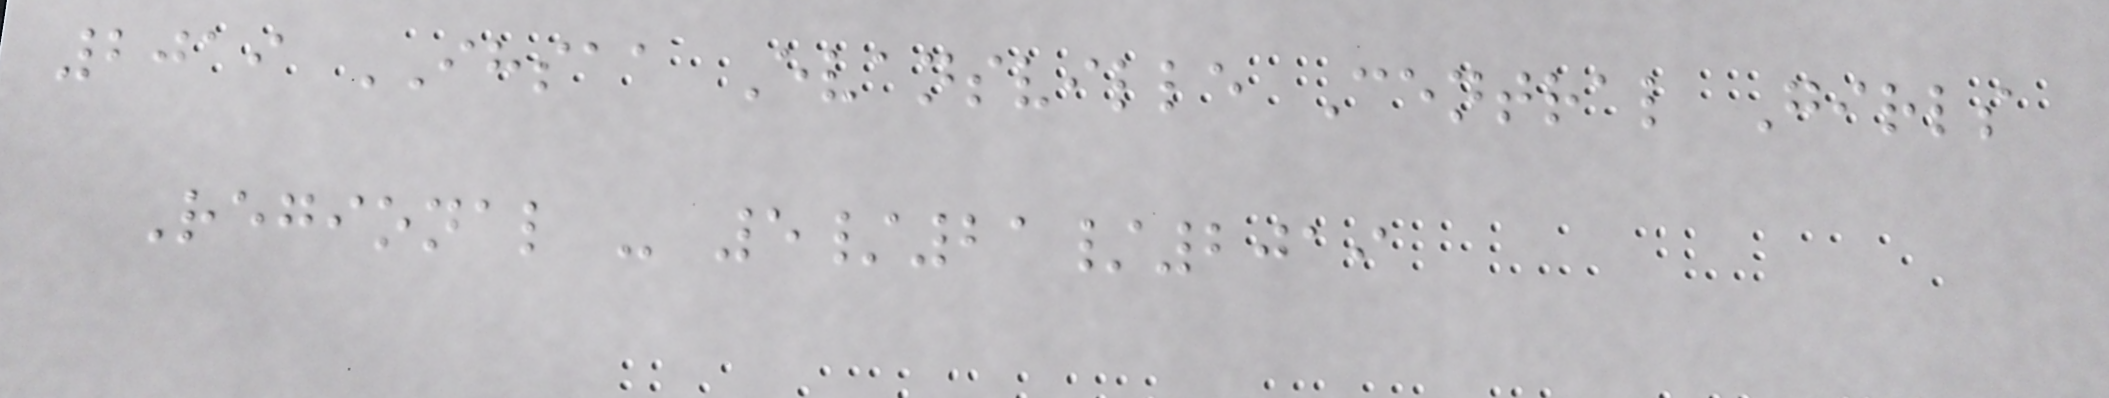2019 IHSAA Evansville Central Girls
Regional - 5/21/2019
